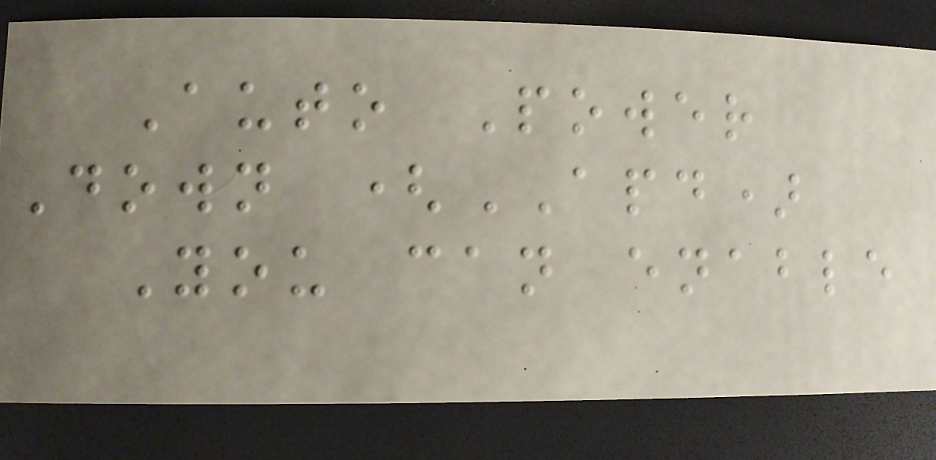Auto Power
Down (APD)
You can enable
